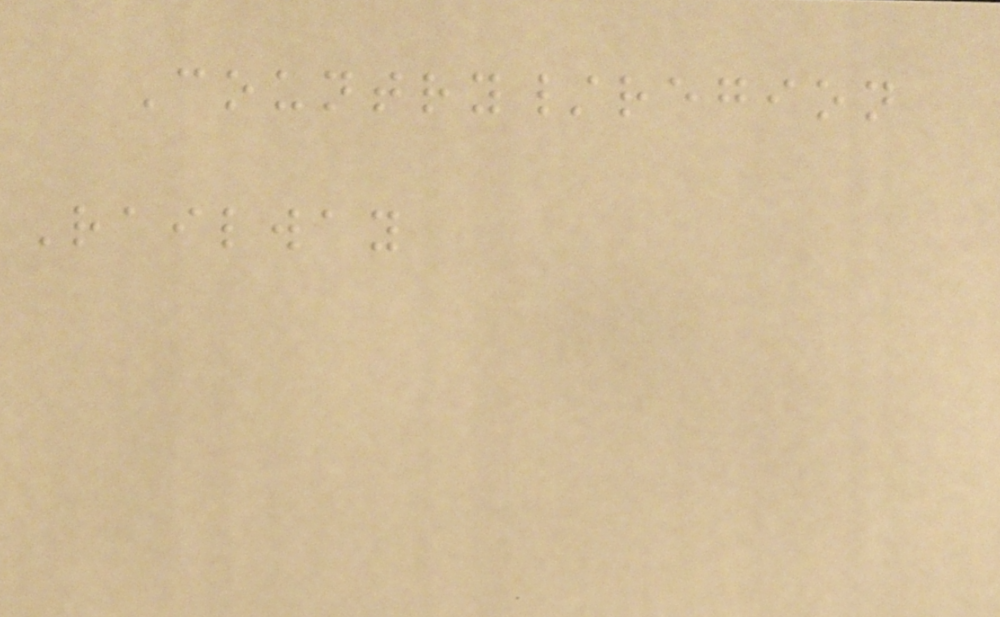Country/region
Railway
